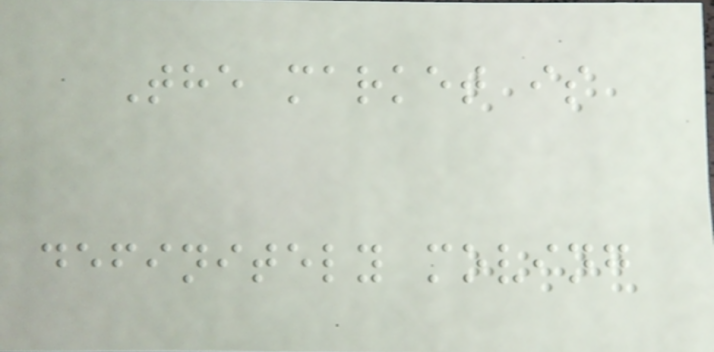The market is
definitely moving
